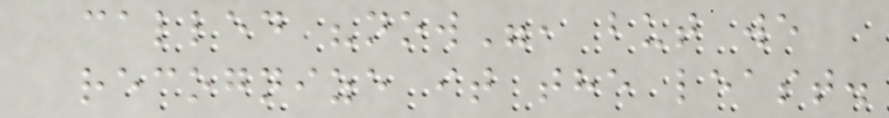called "now", but we
recognize it the least.
